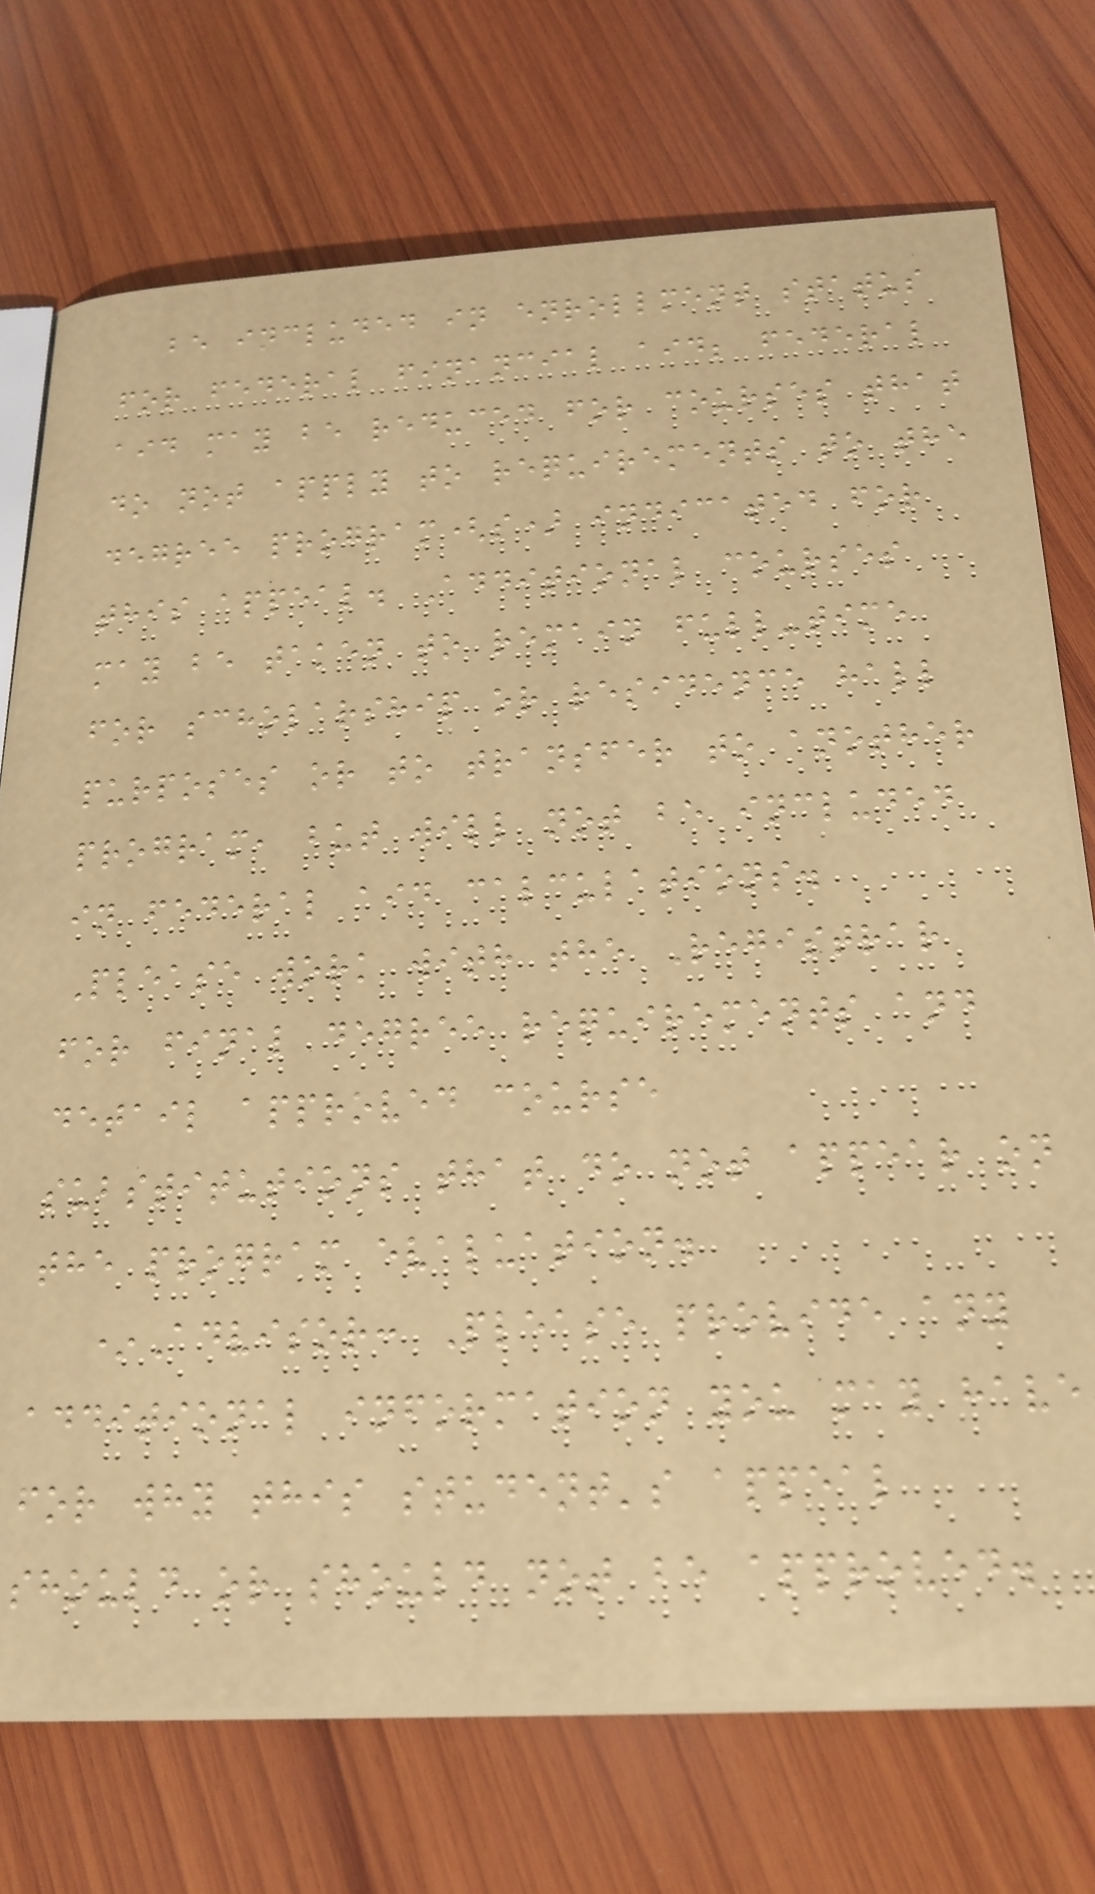be included in enrollment status
for federal financial aid; federal
aid may be reduced for courses that
do not apply to requirements to the
degree program(s) indicated for
this appeal. Additional courses
may be taken to remain full-time
for scholarship or residence hall
purposes or to transfer to another
program, but will not be included
in federal aid calculations.
Please work with the Registrar
for final degree requirements and
detail approved course
substitutions that do not appear on
the program evaluation.
*Advisor: Please provide any
additional information you may have
for why this student's appeal
should or should not be approved.
